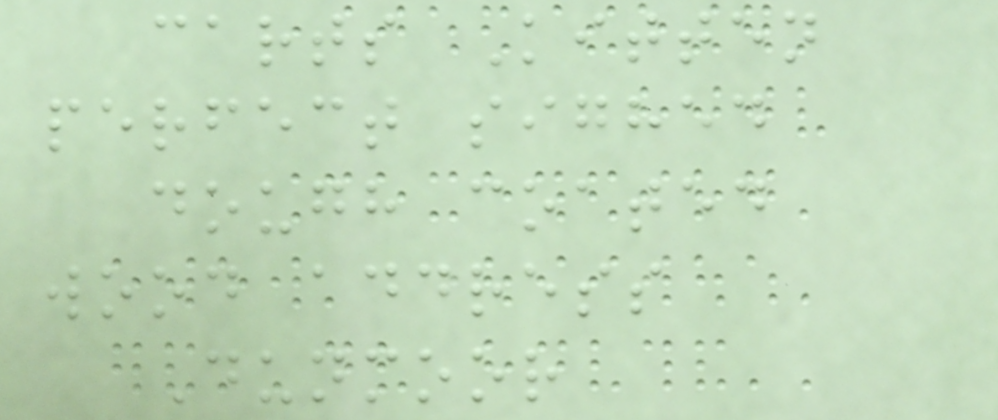carts Kitten
perfect sighed
dough coated
wood address
Dunmoor
